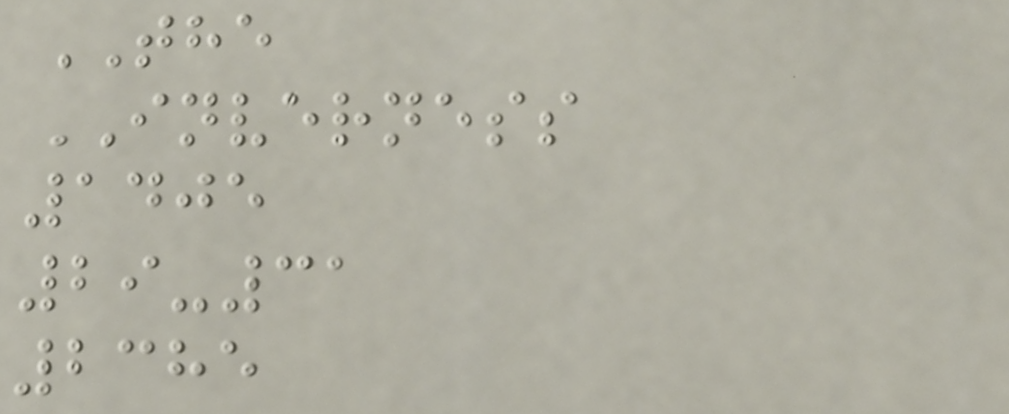THE
INVERNESS
1405
29-31
2385
